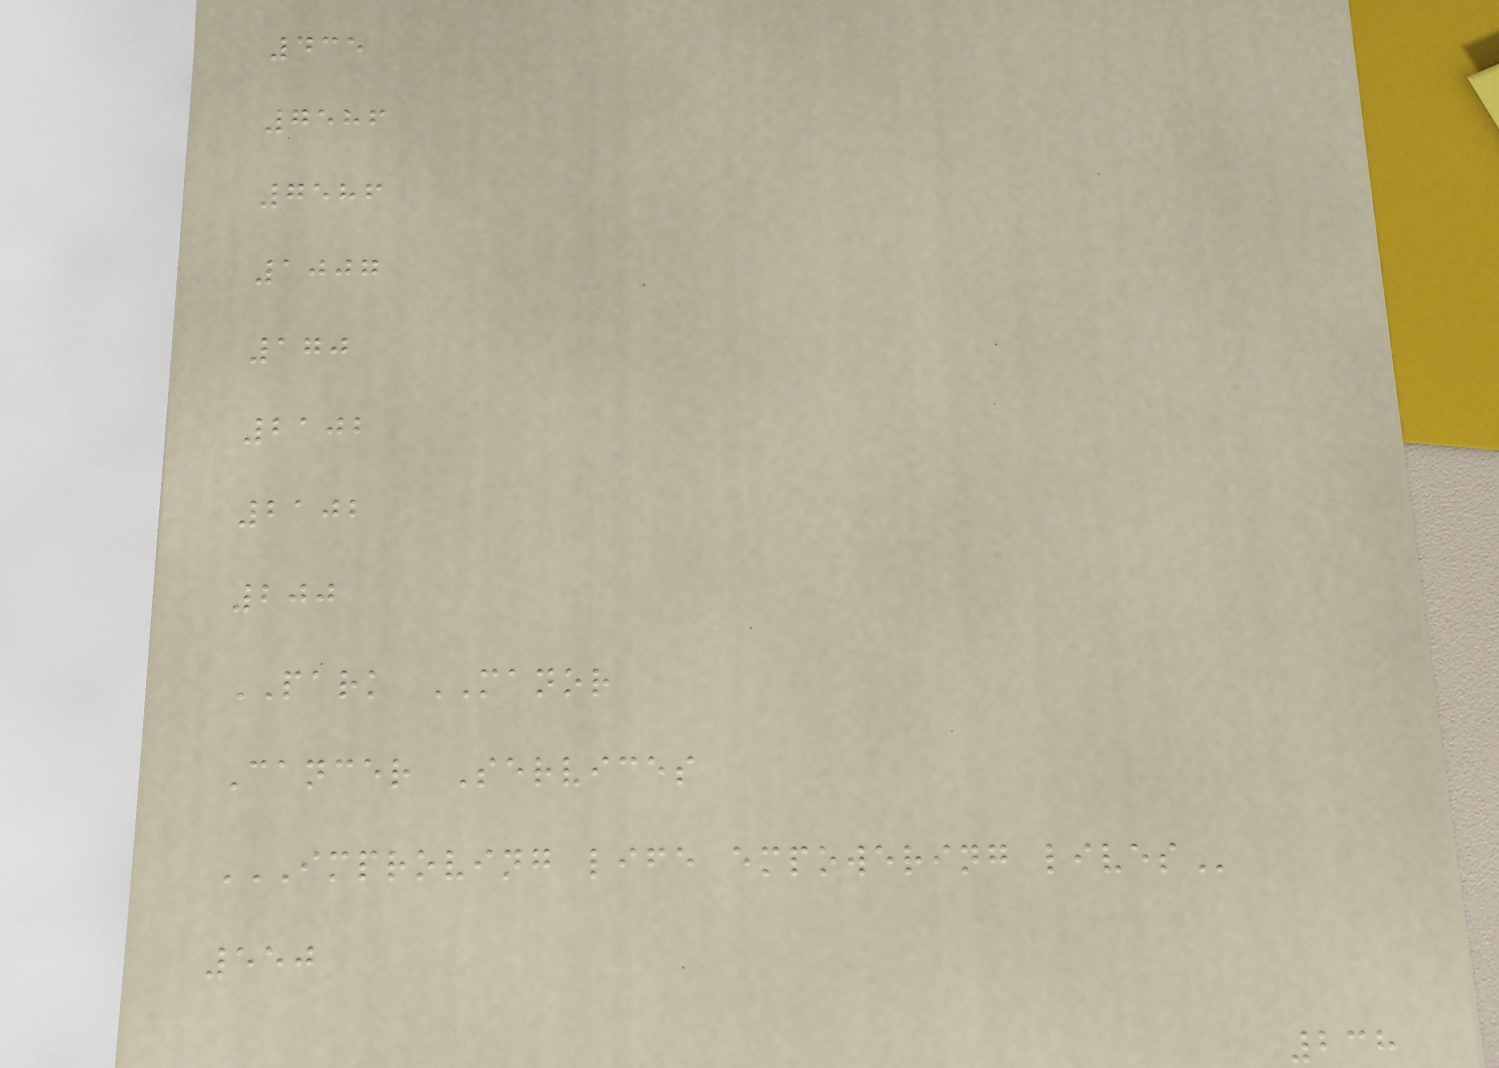435
7586
7586
1007
170
2102
2102
200
PARK MANOR
Cancer Services
IMPROVING LIFE EMPOWERING LIVES
550
238
